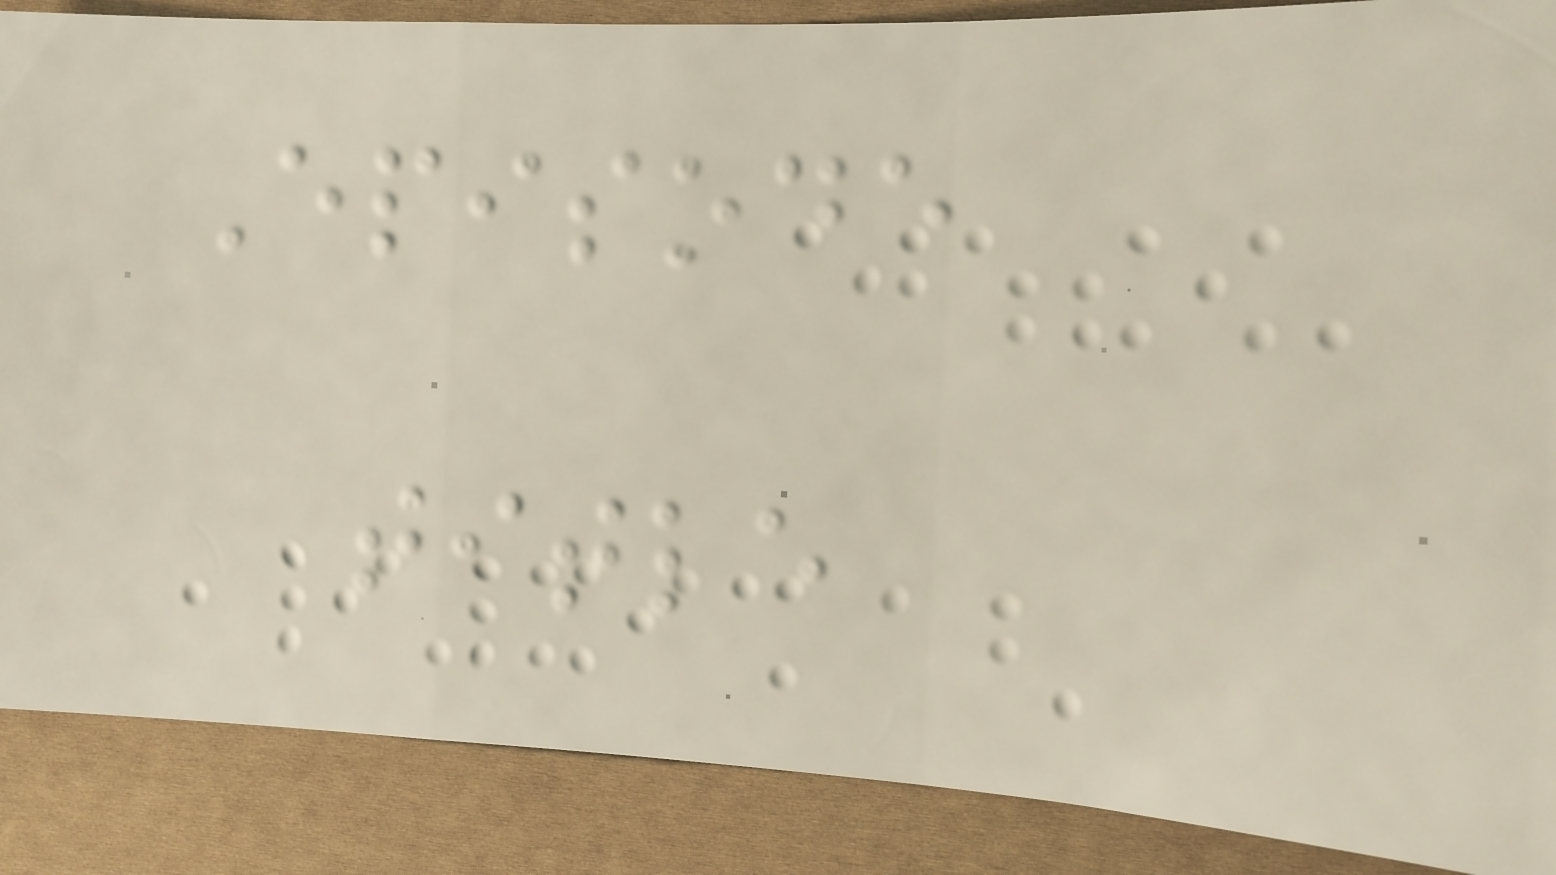Episode
title
